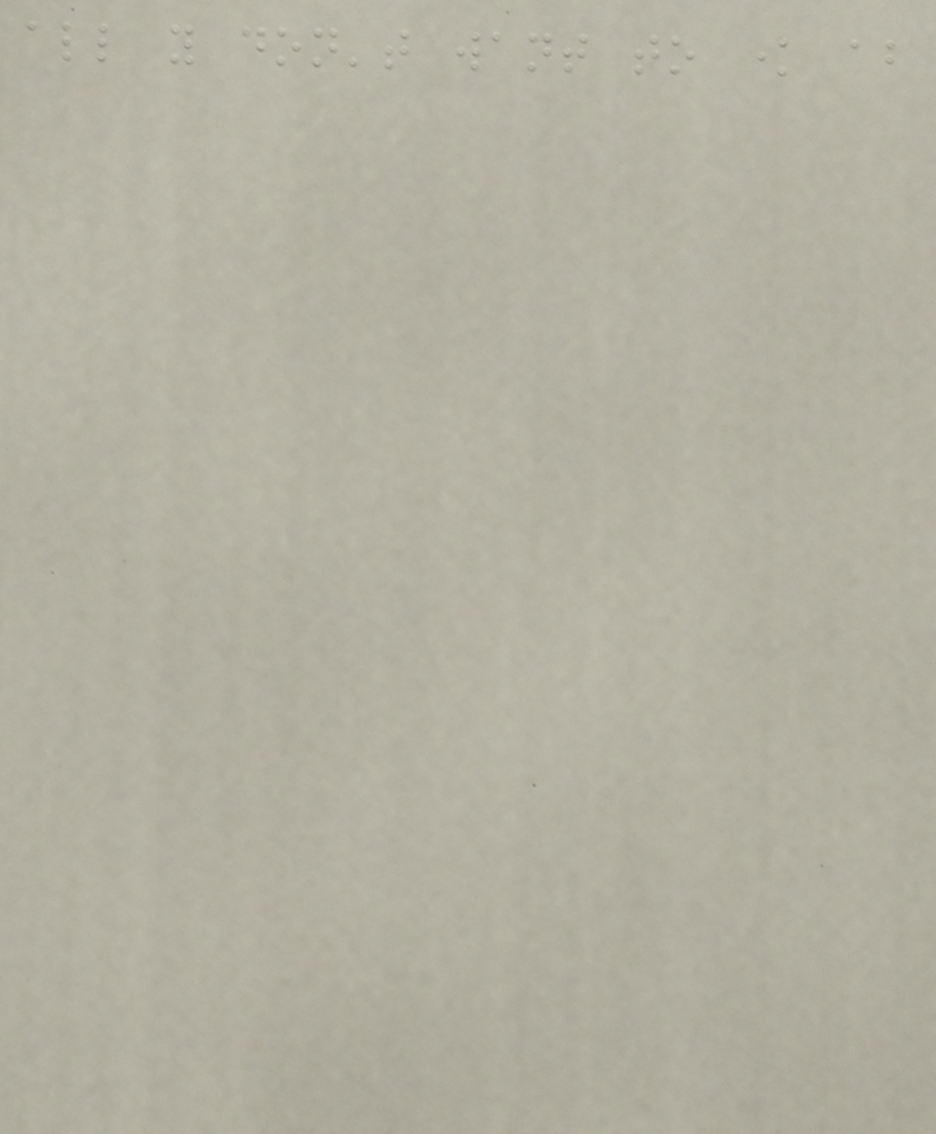all you don't want to know about
